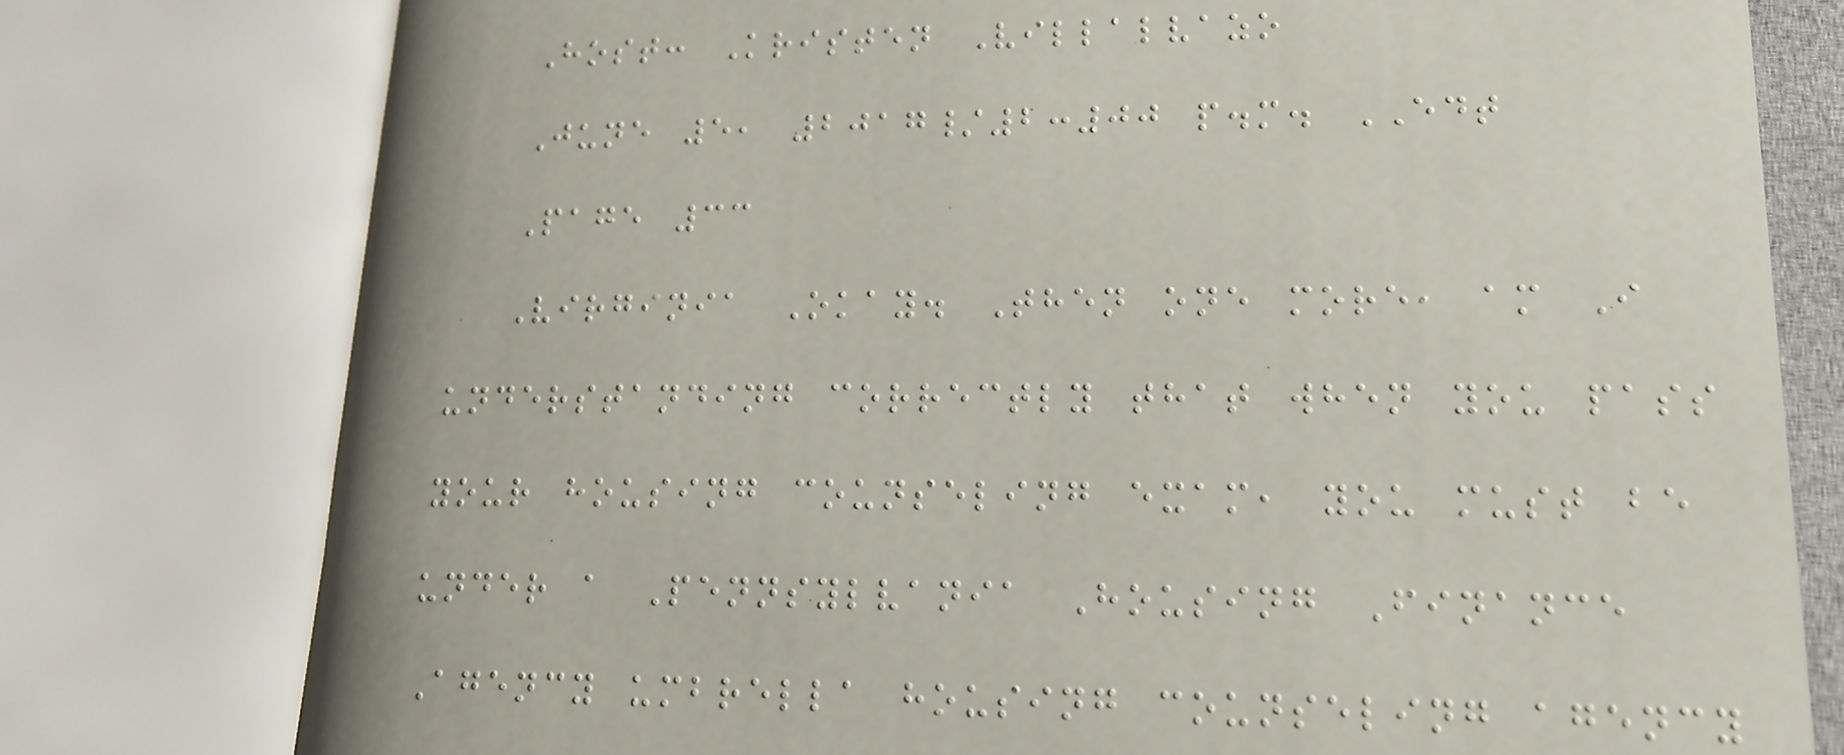Host: Kristen Villalvazo
June 5, 2017/2:00 p.m. EDT
Page 33
Virginia Okay. Then one more, am I
understanding correctly that when you pass
your housing counseling exam, you must be
under a Pennsylvania Housing Finance
Agency umbrella housing counseling agency
